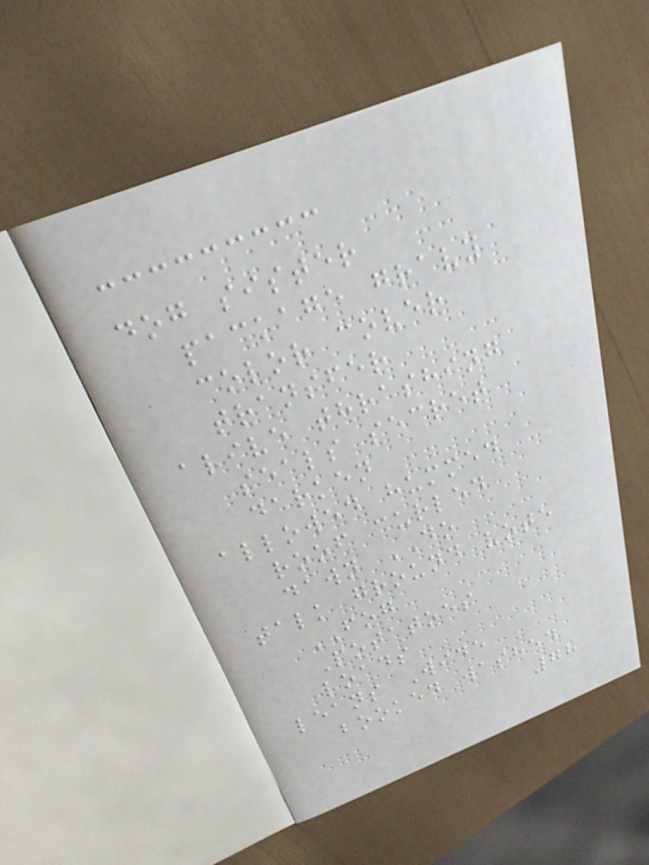dog sister
package gravy
color cover
transfer
alive thrashing
seals secret
darken
allowed hummed
roof curled
dawn DO
talk ground vote
FOG
Potatoes
loads
leans Wide
booked washed
78
